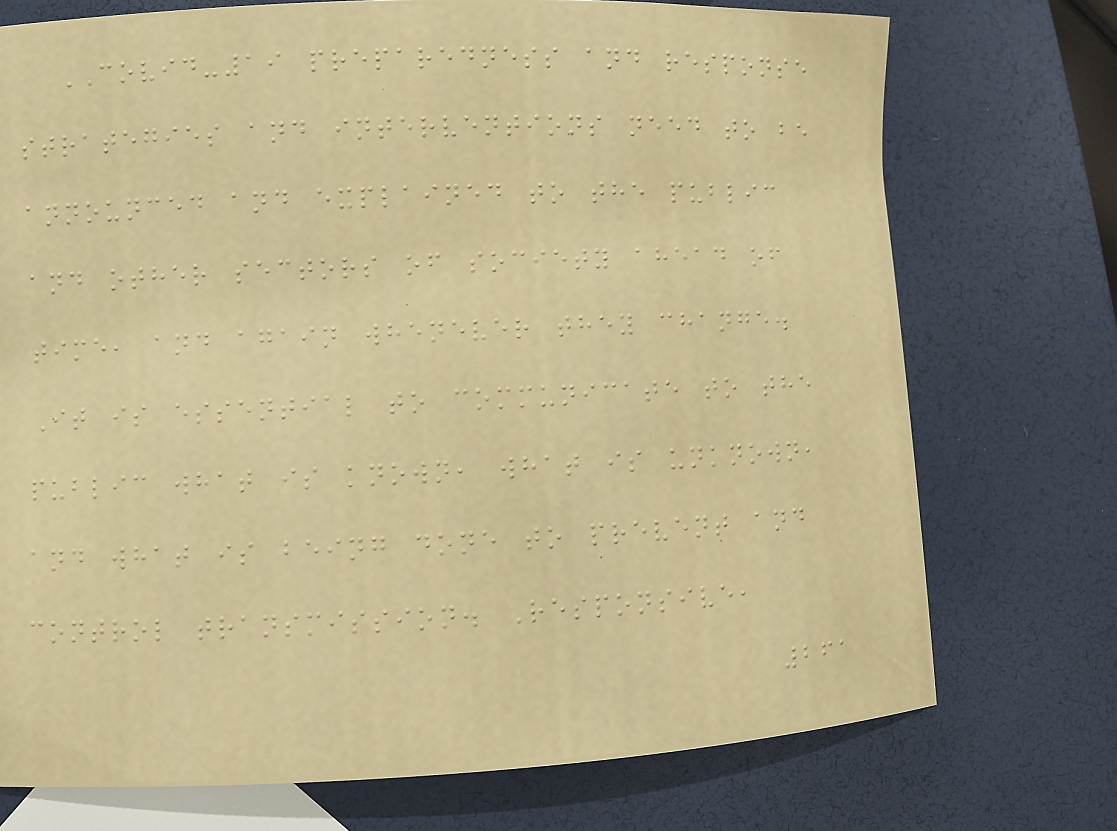COVID-19 preparedness and response
strategies and interventions need to be
announced and explained to the public
and other sectors of society ahead of
time, and again whenever they change.
It is essential to communicate to the
public what is known, what is unknown,
and what is being done to prevent and
control transmission. Responsive,
261
